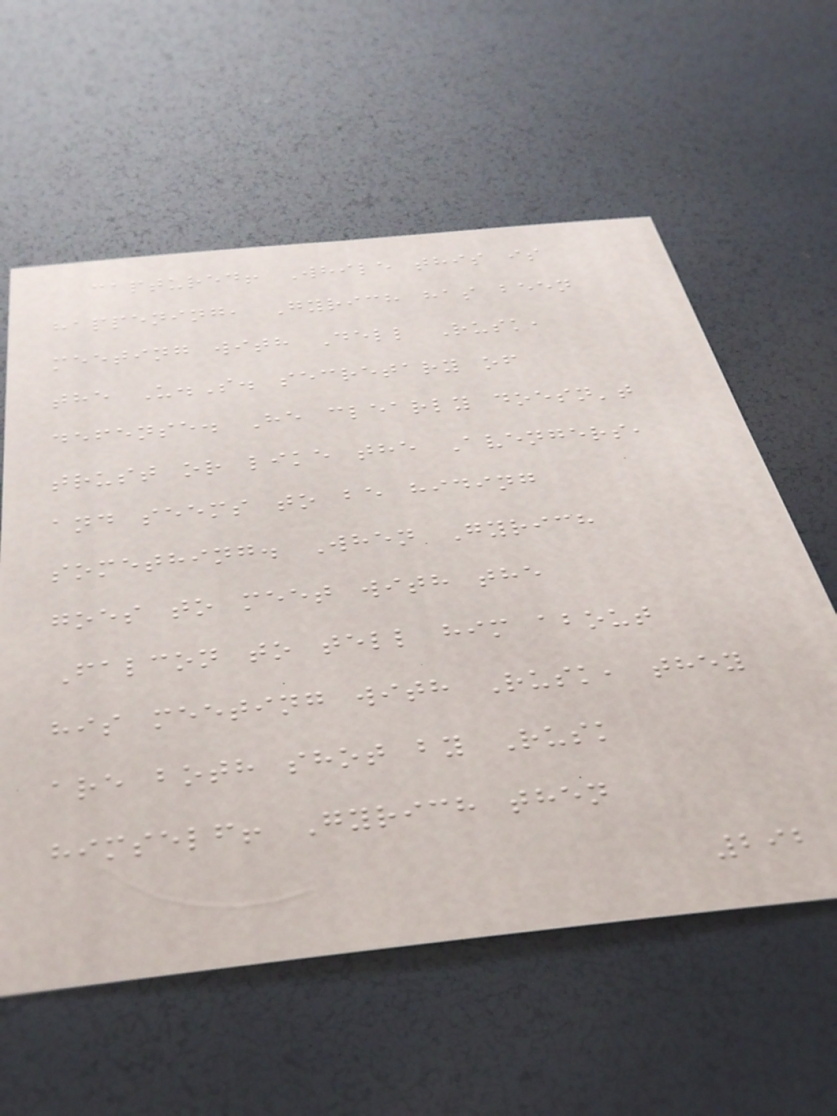captured! While this is
happening, Gyrich has been
meeting with Dell Rusk,
the U.S. secretary of
defense. He clearly doesn't
trust or like the Avengers,
and seems to be hiding
something. When Gyrich
goes to meet with the
Falcon to tell him about
his meeting with Rusk, they
are both shot by Rusk
himself! Gyrich then
292
